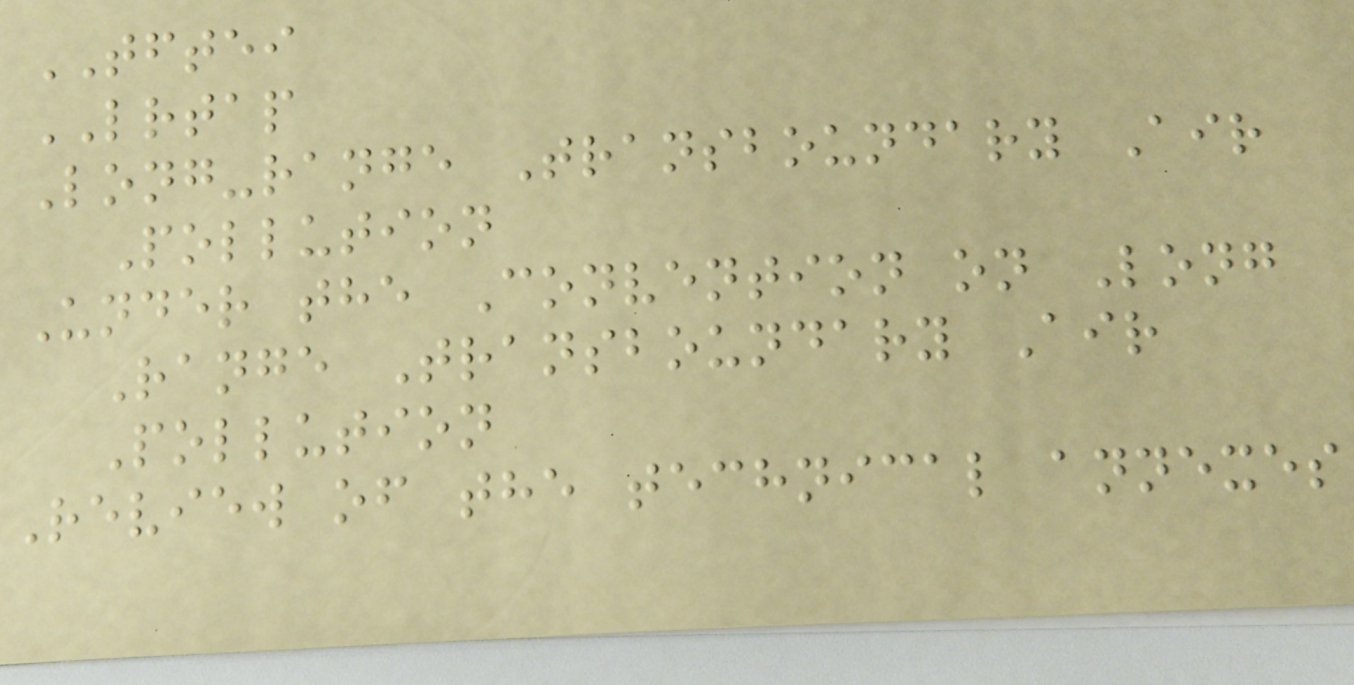TFTEI
LRTAP
Long-range Transboundary Air
Pollution
Under the Convention on Long
Range Transboundary Air
Pollution
Review of the technical annexes
